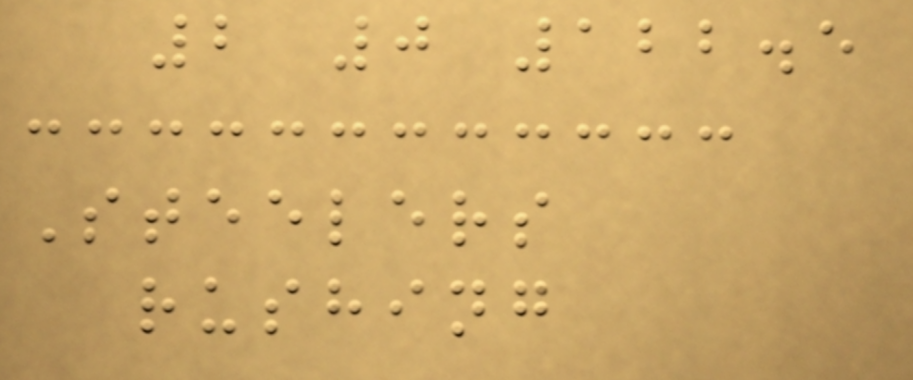2 0 122.5
Steelers
rushing
